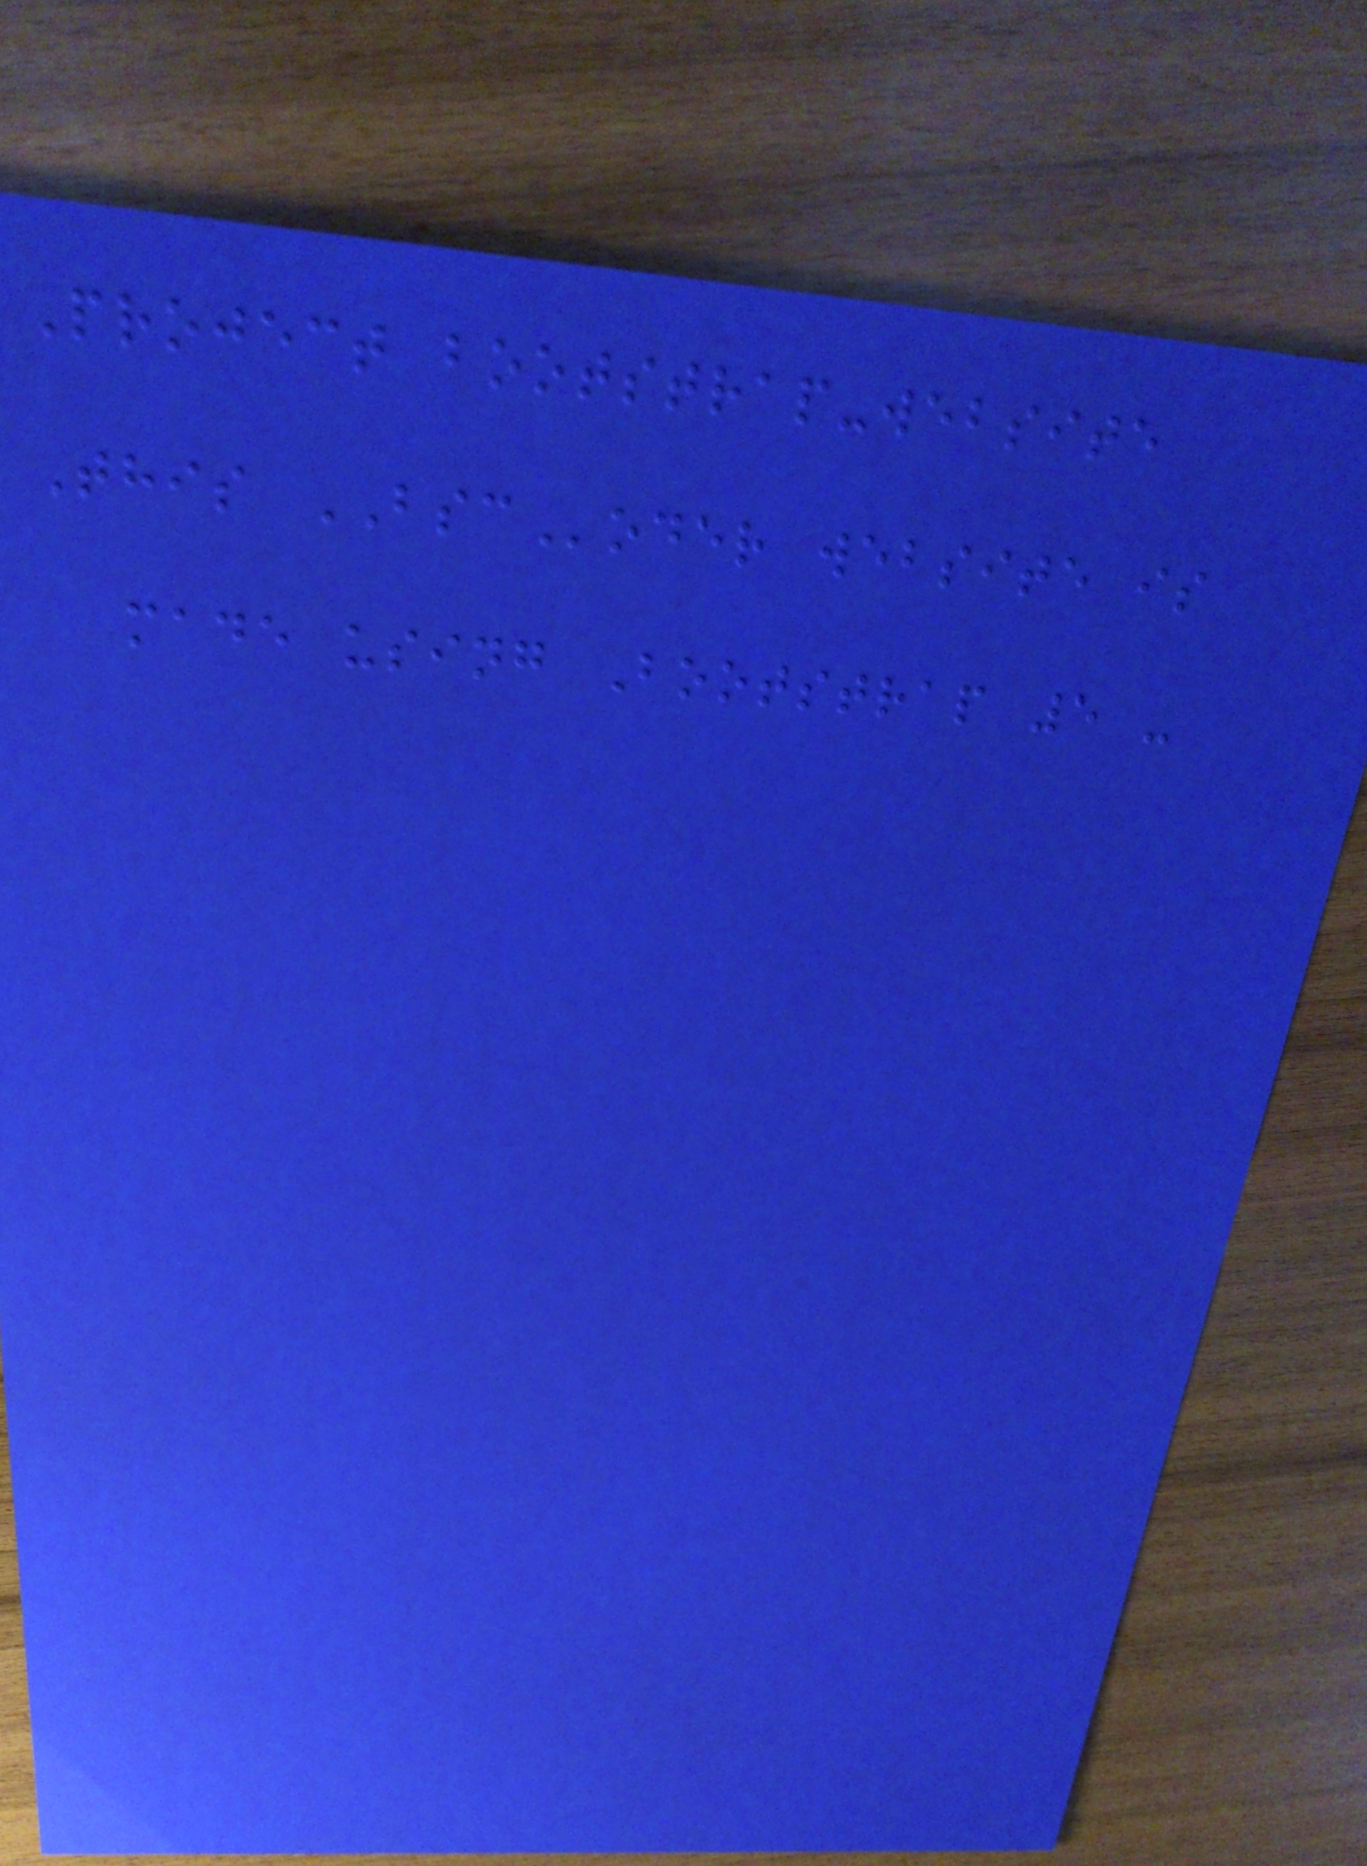Project bootstrap-website
This BSCoder website is
made using Bootstrap 5 -
